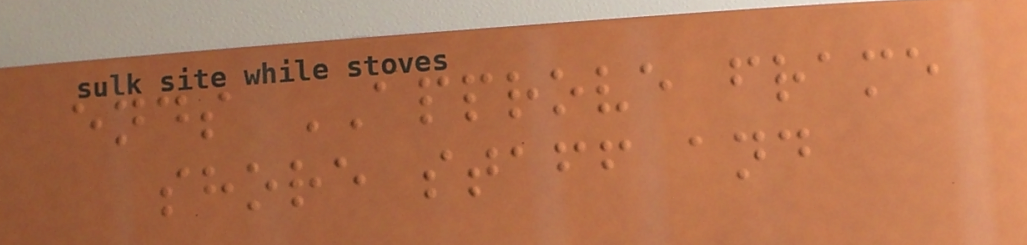ends APPROVE frame
shore staff and
